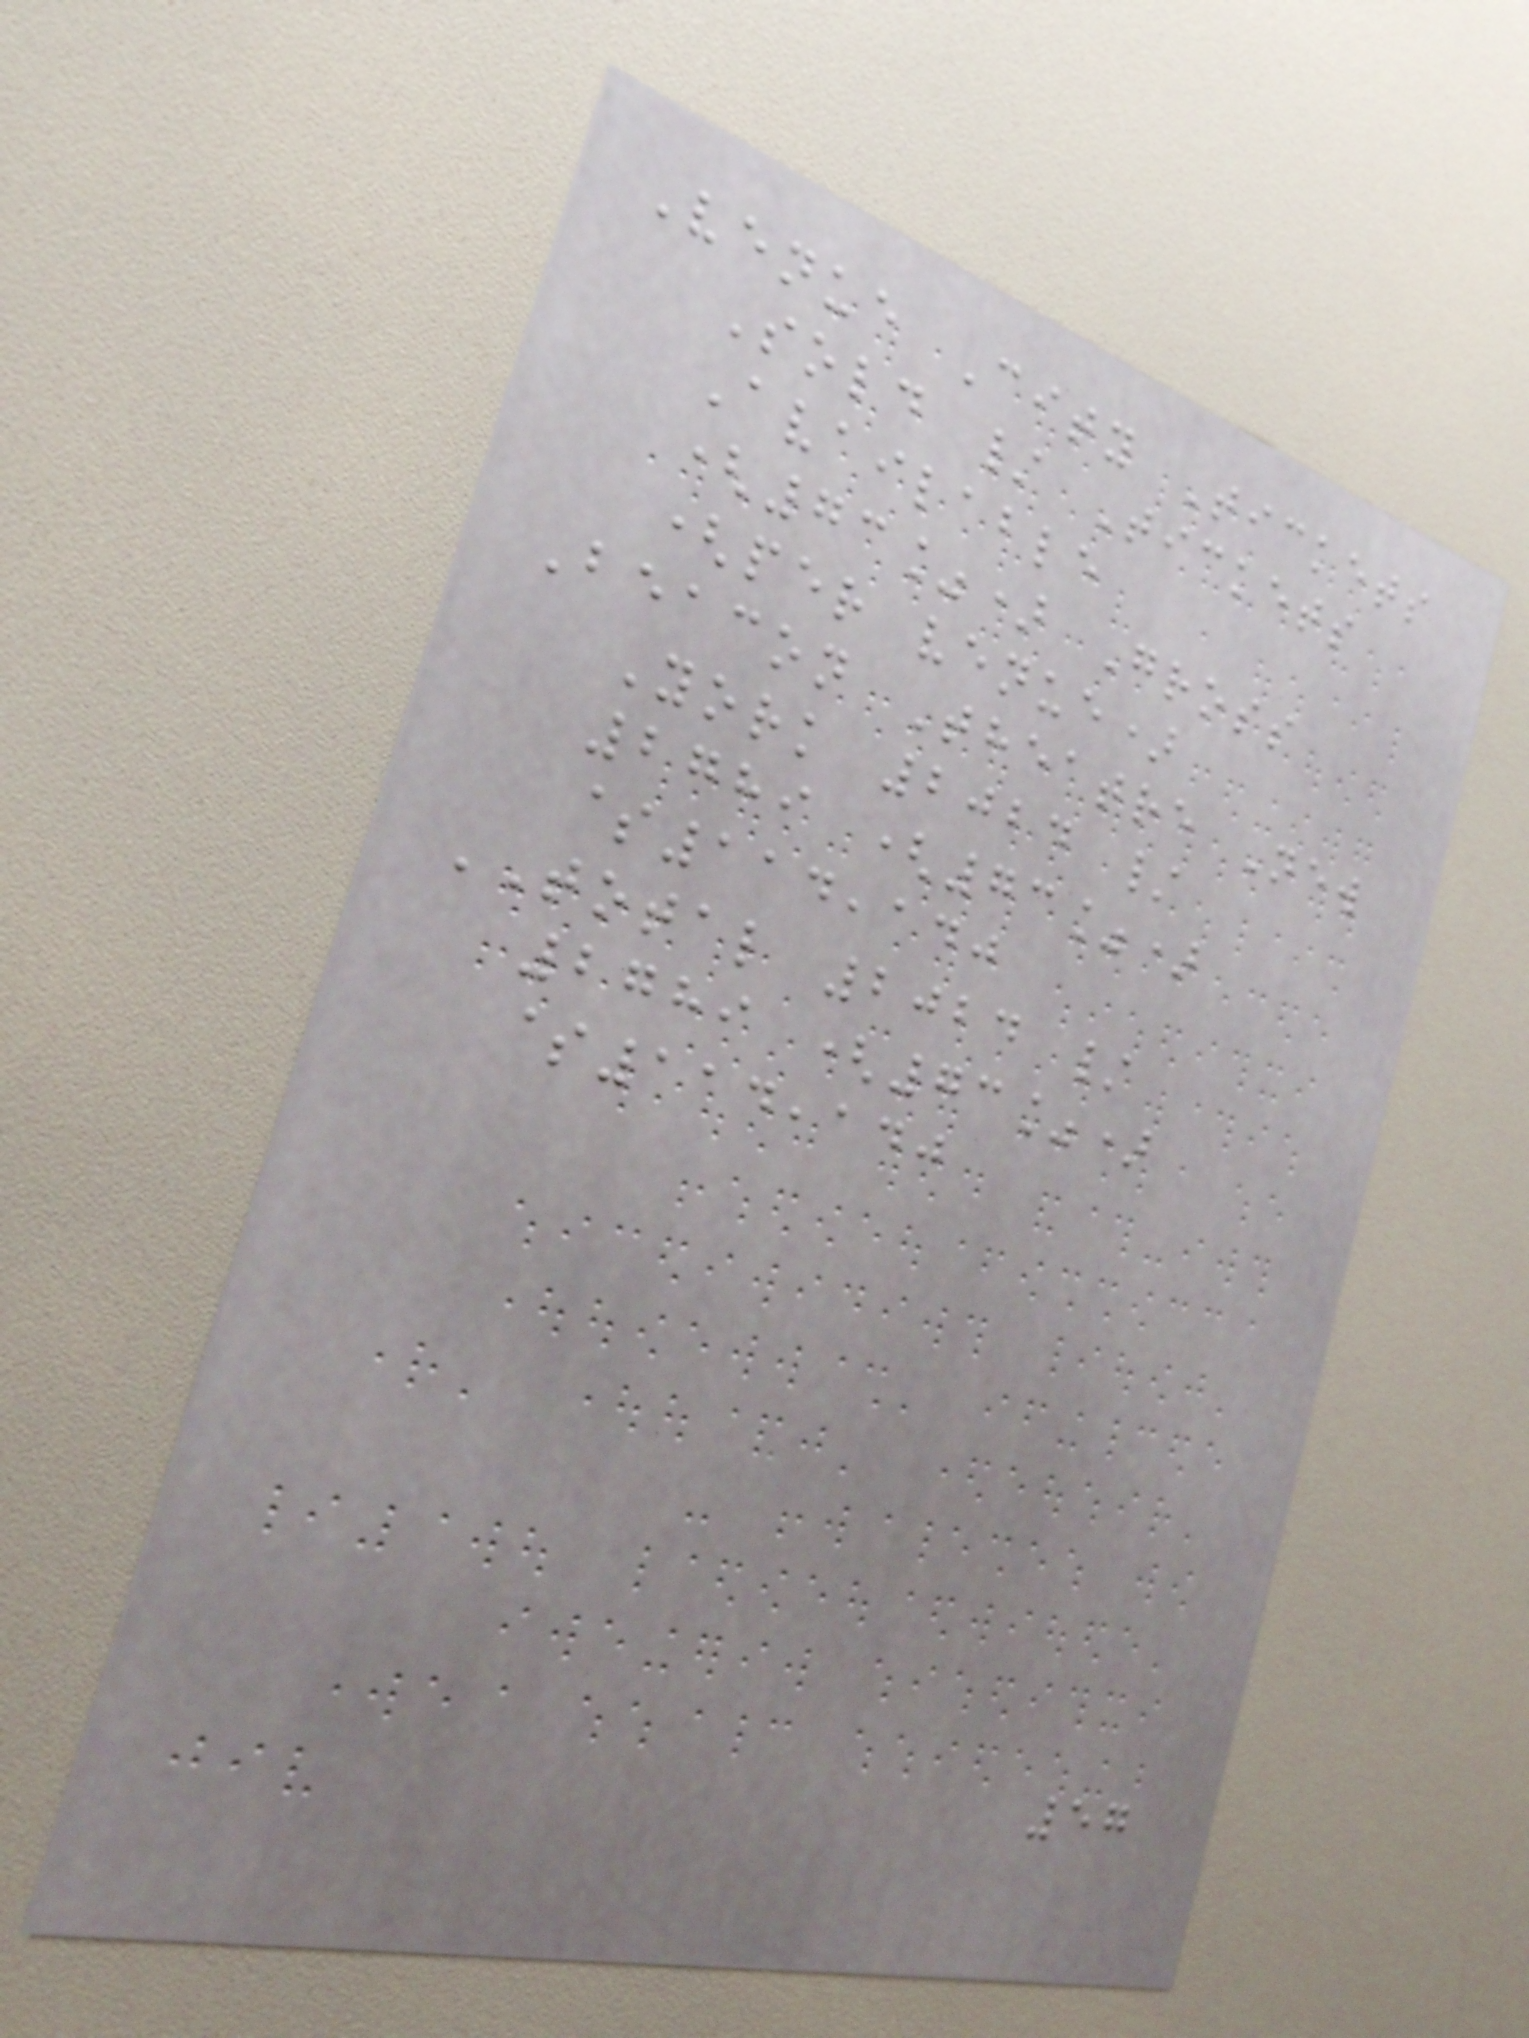Venue City Tickets
Sold / Tickets
Available
(73%) Gross
(per venue)
Beacon Theatre New
York 2024 /
2789 (73%)
$114,140
TOTAL 2024 /
2789 (73%)
$114,140
57
